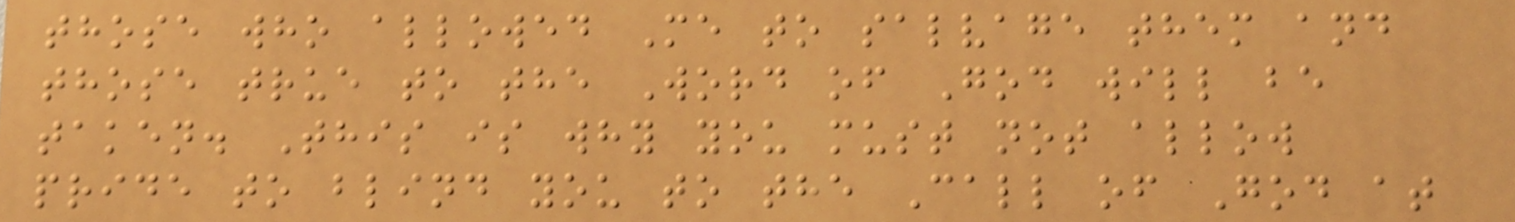those who allowed Me to salvage them and
those true to the Word of God will be
taken. This is why you must not allow
pride to blind you to the Call of God at
